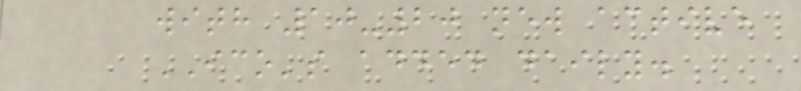with 10-20 new active
ICO's added daily.
